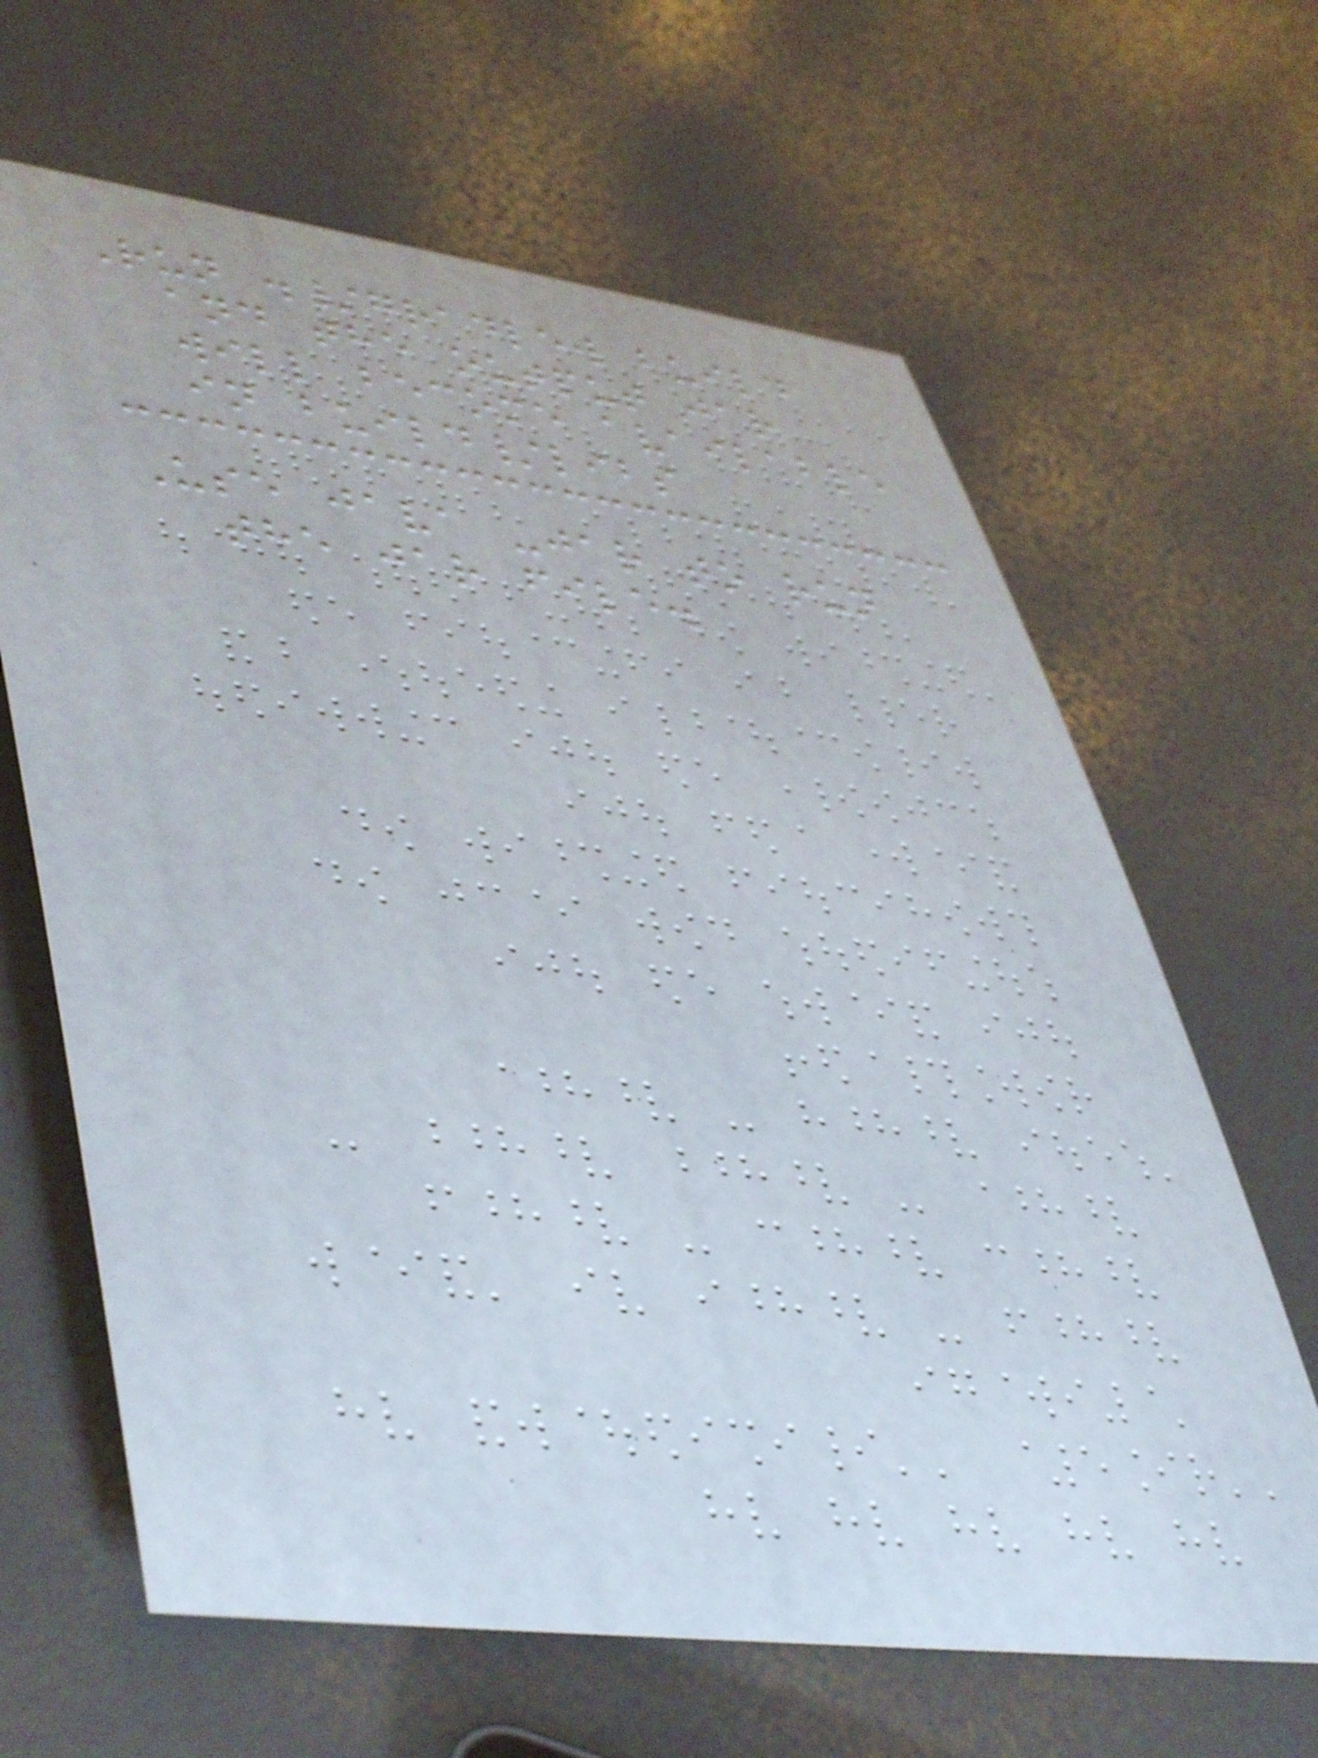Run ./gradlew build
and the output jar
will become available
in build/libs
Use java -jar to run
the jar file.
